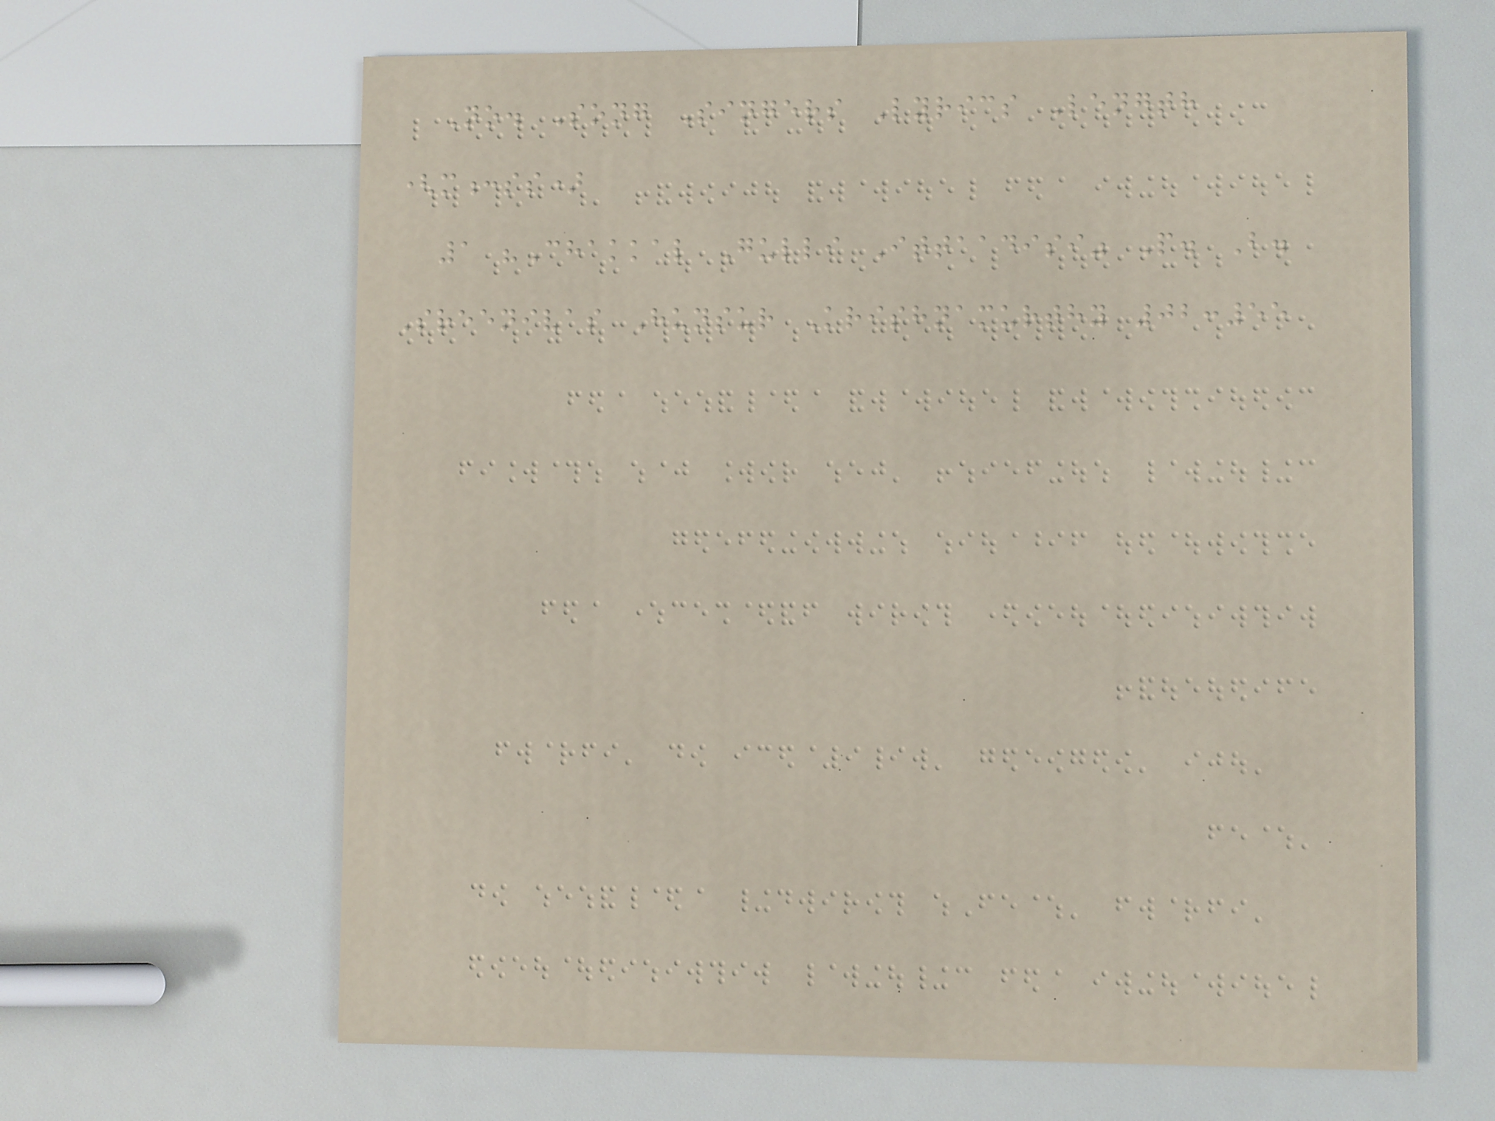No. Song Singers Lyrics Length
(m:ss)
1 "Chakkal Gulli Ittaadisi" P. B.
Sreenivas Hunsur Krishnamurthy 02:55
